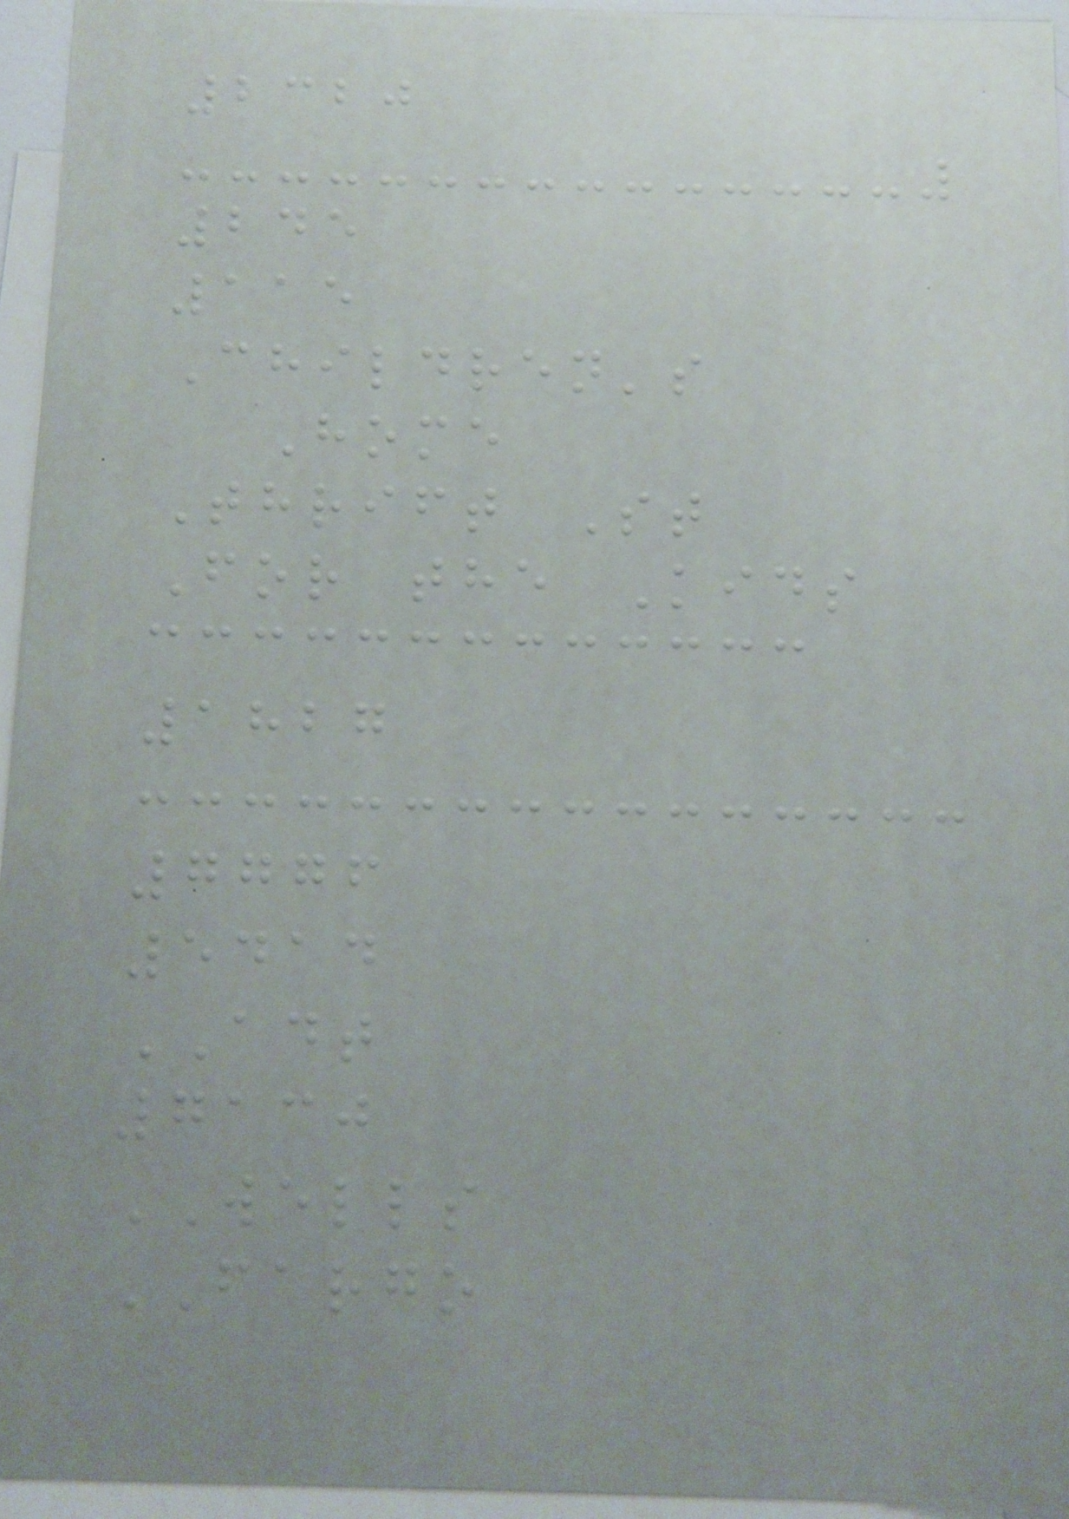2320
245
115
Children's
Home
Thrift St
For the Kids
1827
7776
5414
ADT
7130
WELLS
FARGO
